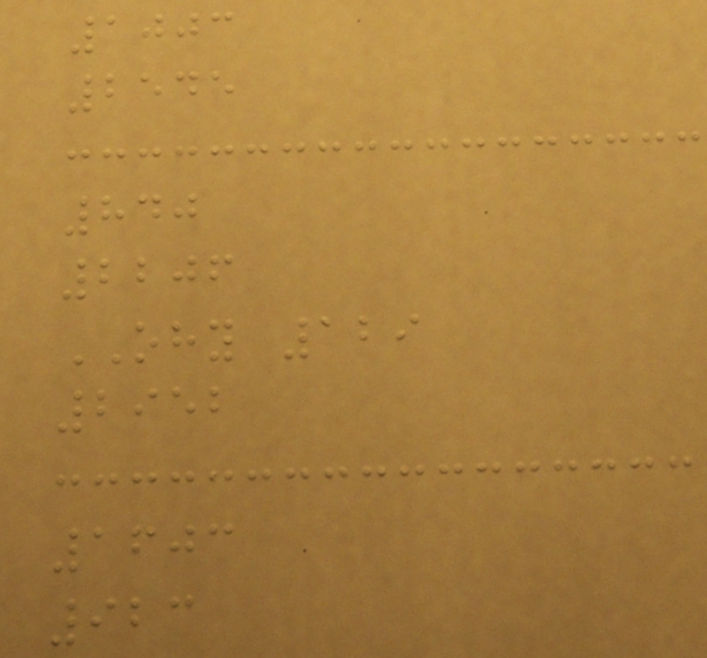1003
2545
840
2206
OHY 129
2952
1603
923
